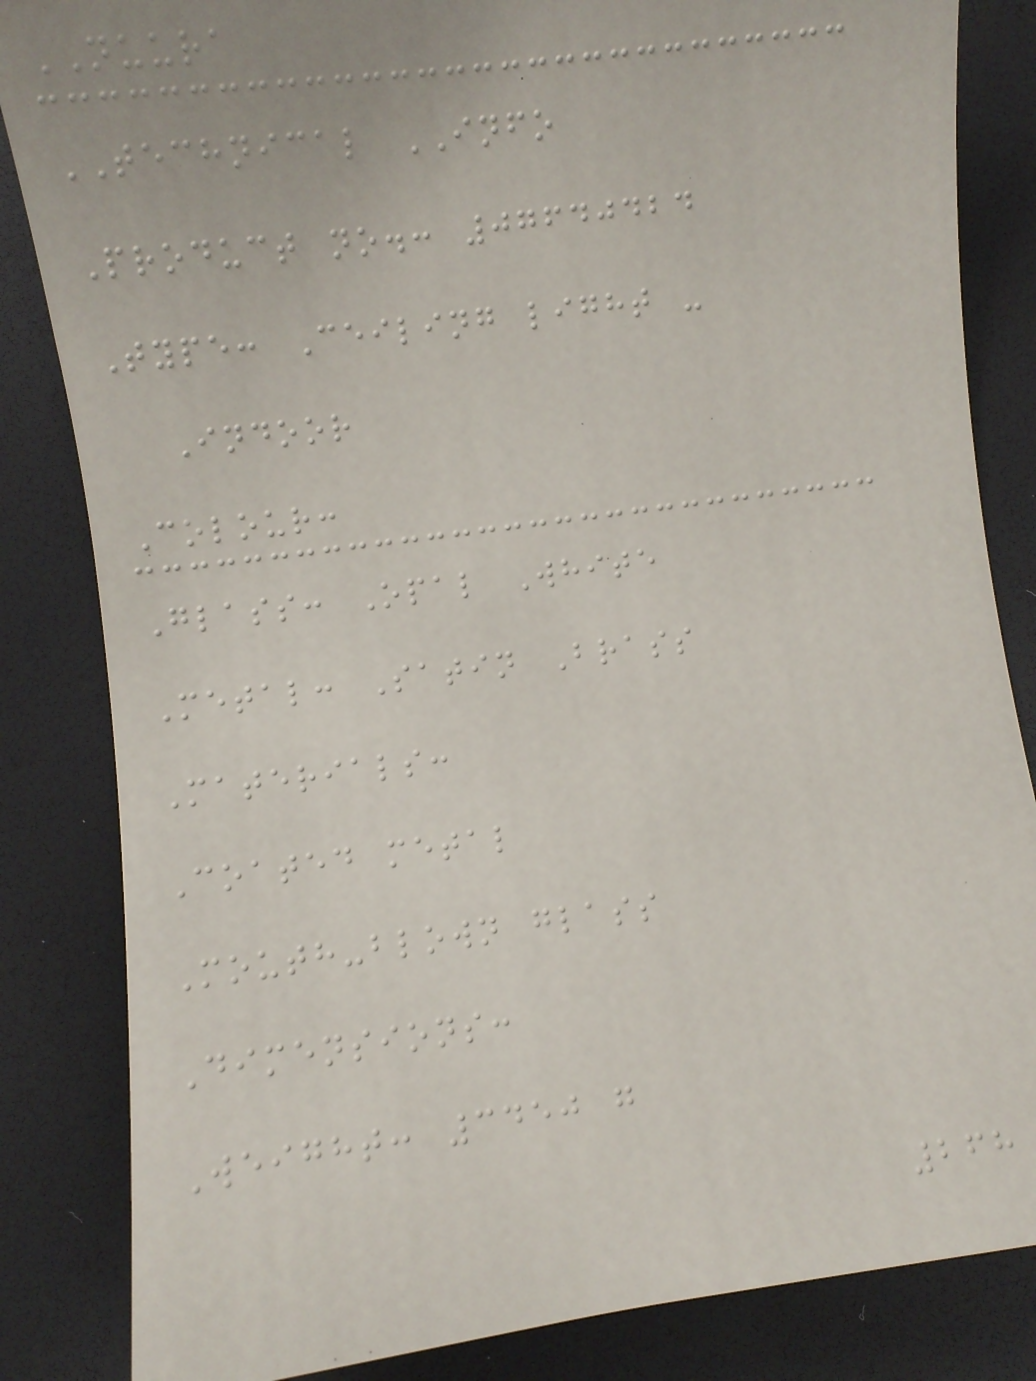NUURA
TECHNICAL INFO
Product no.: 07640424
Type: Ceiling light -
Indoor
Colour:
Glass: Opal White
Metal: Satin Brass
Materials:
Coated metal
Mouth-blown glass
Dimensions:
Weight: 3450 g
268
